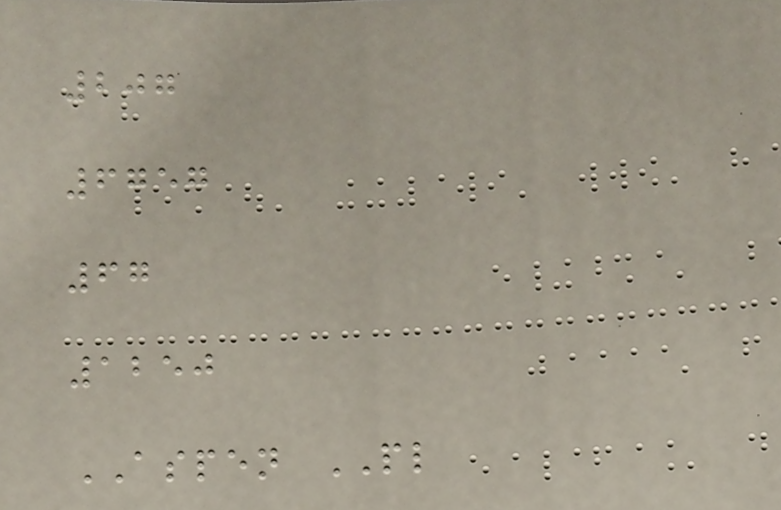207
6757
67
1250
ASPEN PL
